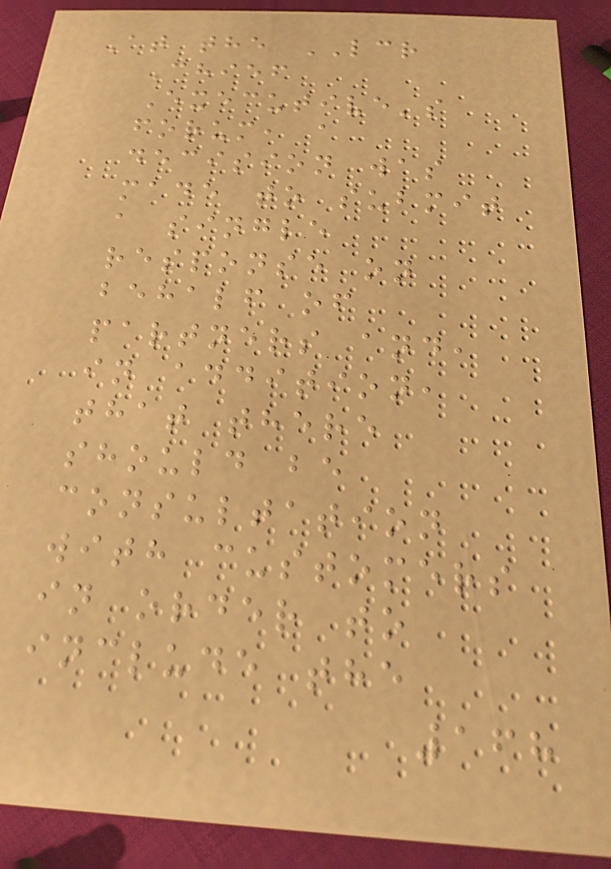At the LCR
Chief
Executive's
forum, a
decision was
made to submit
a single
response on
behalf of
partners and,
in addition,
that there
should be
consultation
with customers
in order to
include the
168
